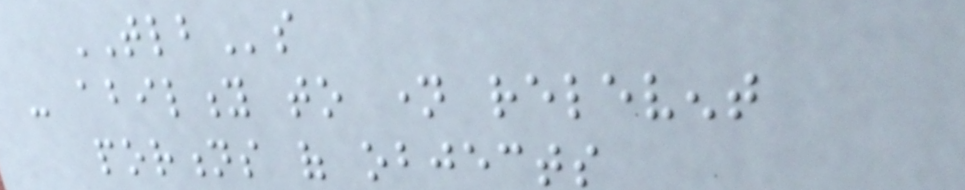TLBs
- ability to name relevent
portions of objects
